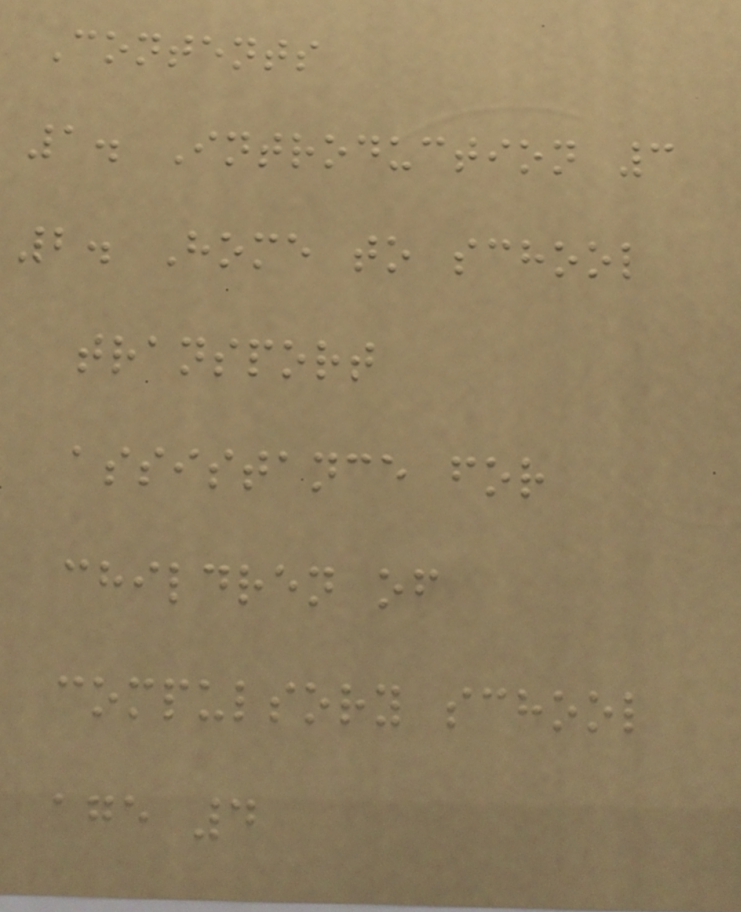Contents
1. Introduction 3
2. Home to school
transport
assistance for
children of
compulsory school
age 4
